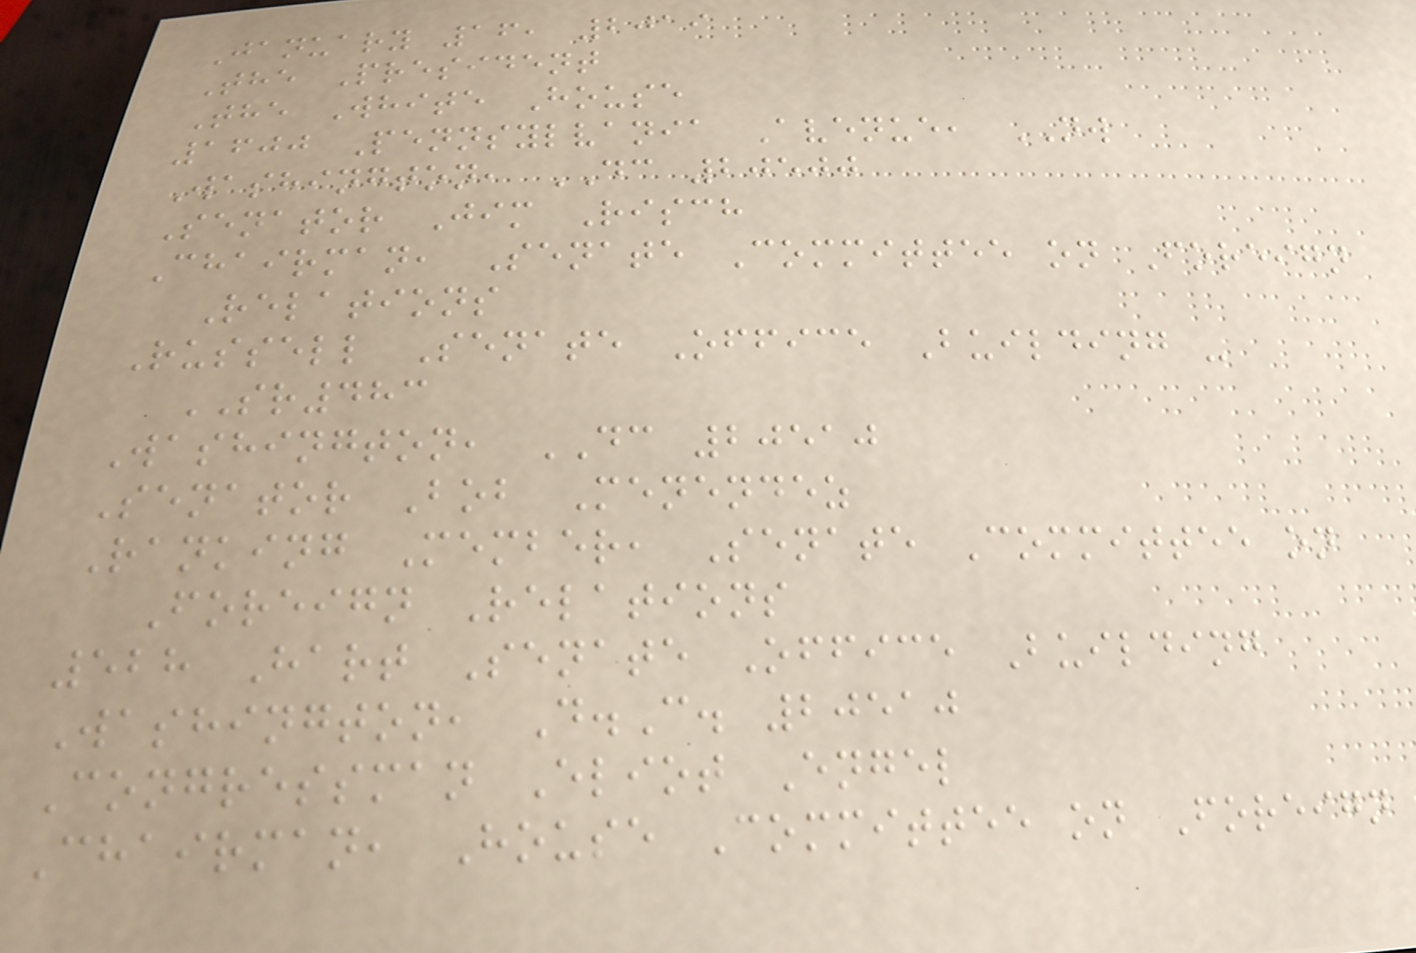January 16, 2019
The President
The White House
1600 Pennsylvania Avenue, NW
Washington, DC 20500
Senator Jim Risch
Chairman, Senate Committee on Foreign
Relations
Russell Senate Office Building -
SR483
Washington, DC 20510
Senator Bob Menendez
Ranking Member, Senate Committee on
Foreign Relations
528 Hart Senate Office Building
Washington, D.C. 20510
Congressman Eliot Engel
Chairman, House Committee on Foreign
